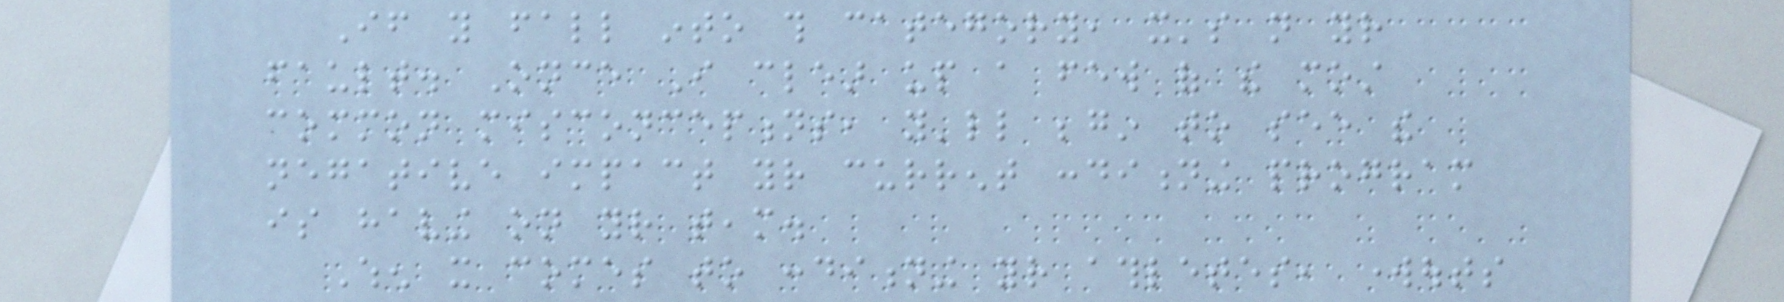If you fall into this category, it's not your
fault. Once I clear up a few of the most
common misconceptions, you'll begin to see the
negative impact your current conditioning program
is having on your team.
When it comes to conditioning your athletes, workouts
